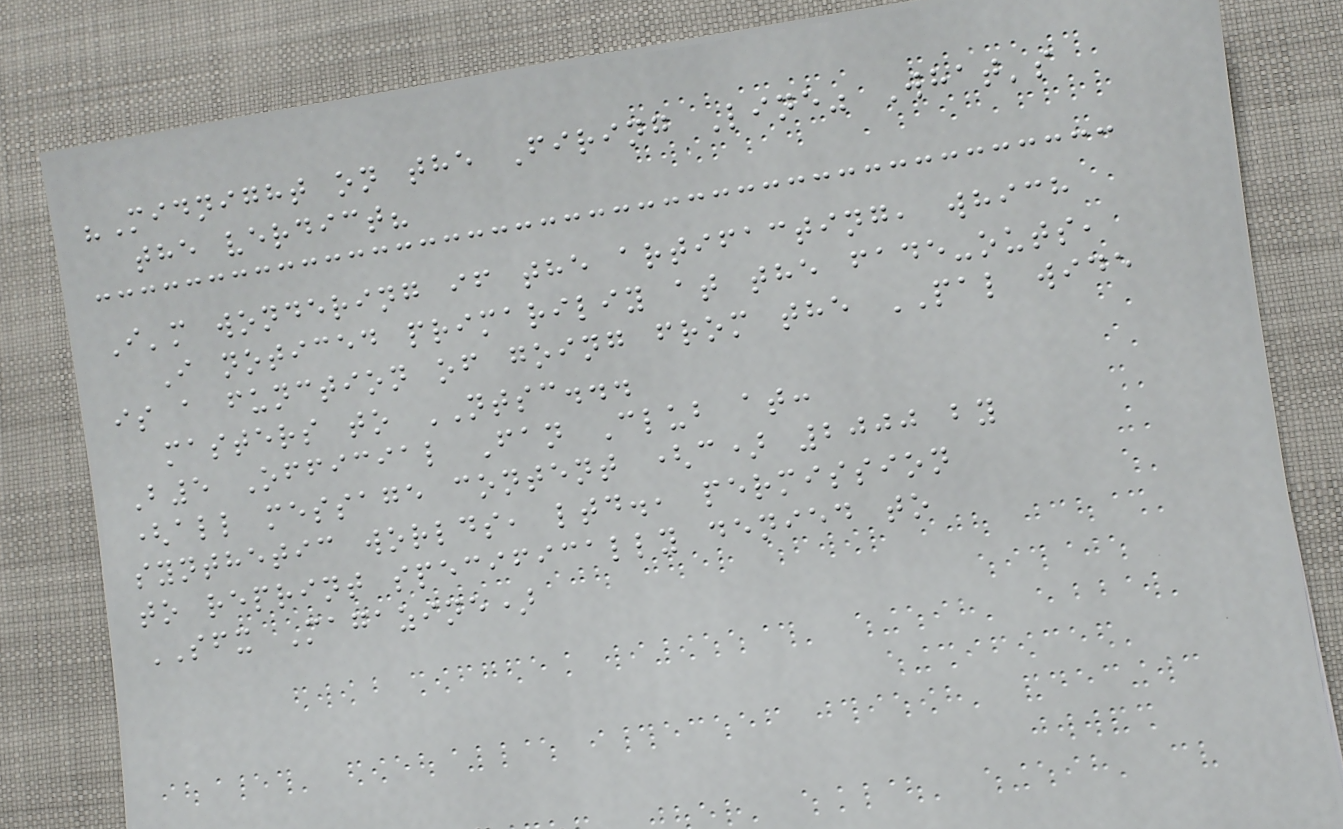"Midnight on the Firing Line" What's
the verdict?
I'm wondering if the artifacting, which
I noticed primariliy at the fade-outs,
is a function of going from the PAL wide
masters to NTSC...
B5 Official Fan Club at:
(all message content (c) 2000 by
synthetic worlds, ltd., permission
to reprint specifically denied to
SFX Magazine)
